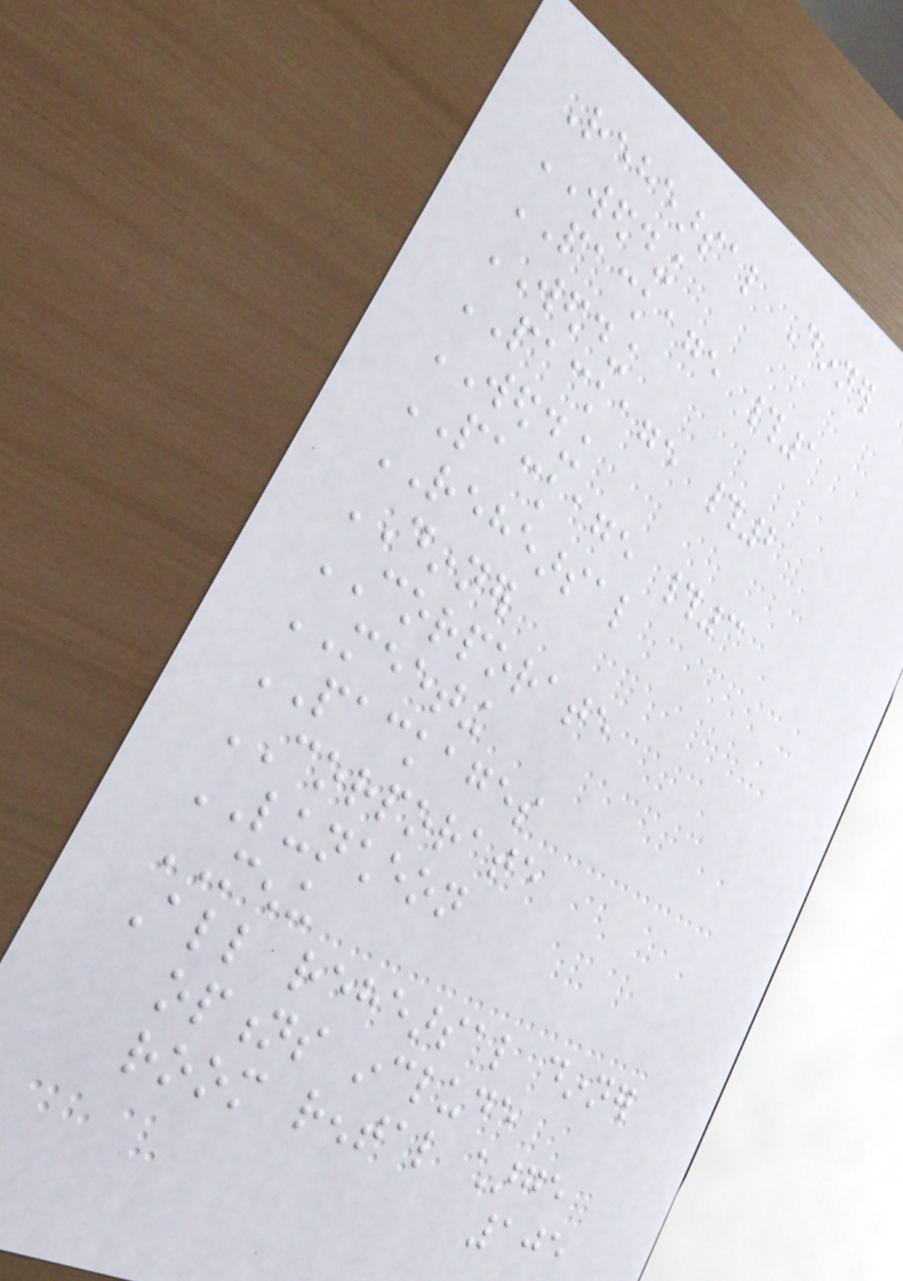Rehearsal Dinner
WEDDING
PACKAGE #1
WEDDING
PACKAGE #2
WEDDING
PACKAGE #3
REHEARSAL
DINNER
CORPORATE
MEETING
PACKAGES
CORPORATE
LUNCHEON
MENU
All rehearsal dinner
options include
room rental charge
105
